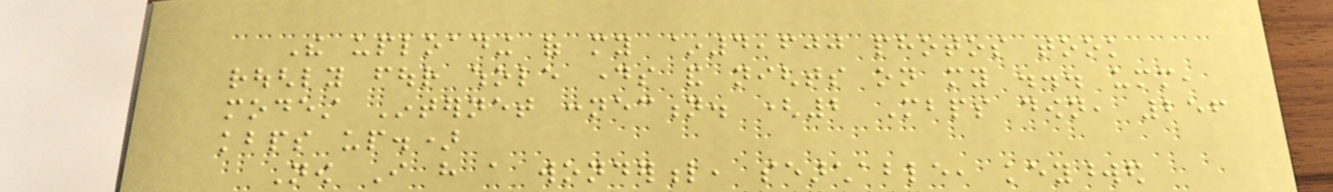The uploading of my ~4,600 photos took
roughly four whole days and nights on my ... umm,
modest Internet connection. (2 Mbps down, 256
kbps up.)
Now I have a wonderful, searchable, keyworded
